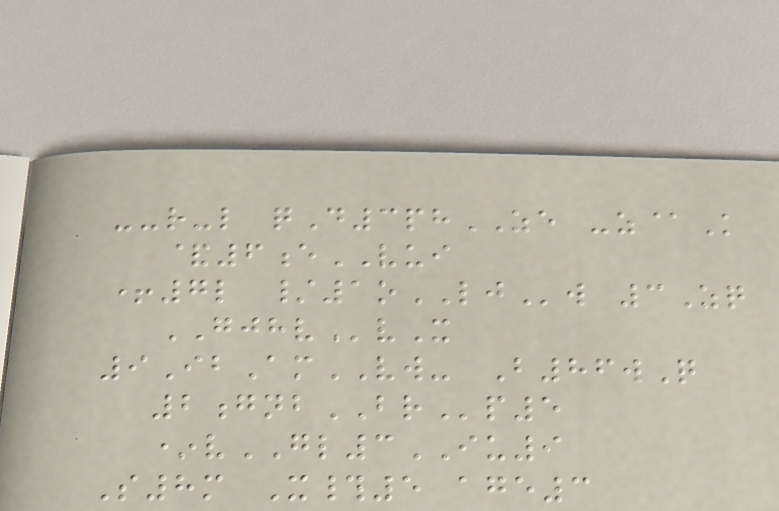--r-l qD3phZE -z@K
&6eVUI
+7l /1oLJw 3Zq
GJHVvX
9IbAmVW- B86wQ
2gnbBRp5
*vGL3IU9
S8m X#5 age3
